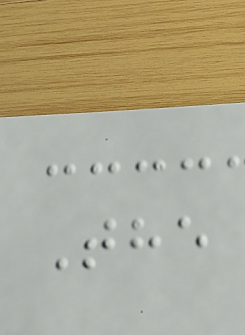The
